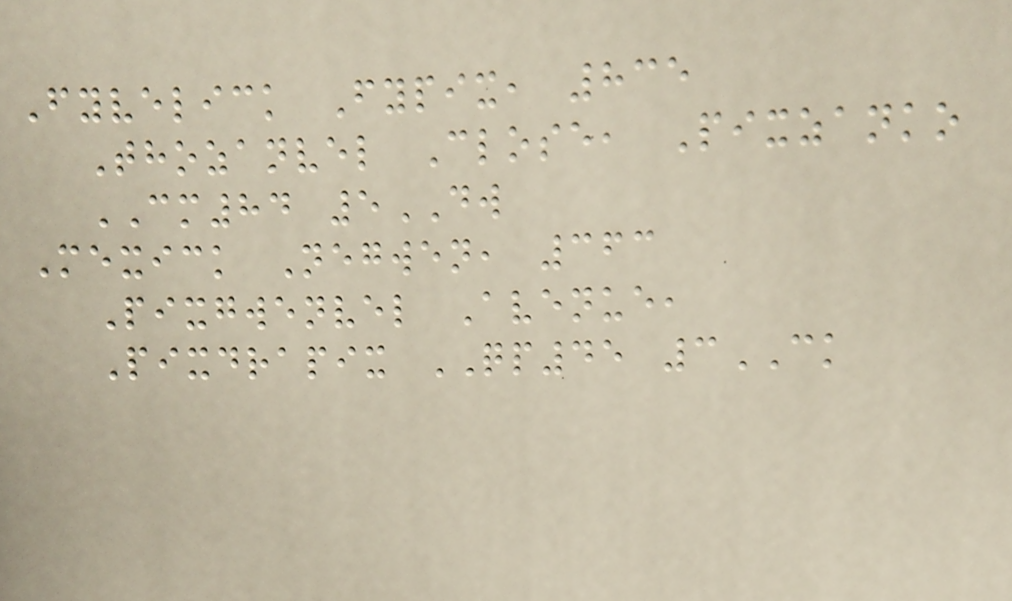Fyvelick Fypix, 835
Thozanvel Close, Pixzanko
CM84 5DW
Mexick Negwen, 363
Pixgwenvel Avenue,
Pixdrapix QP45 3CK
